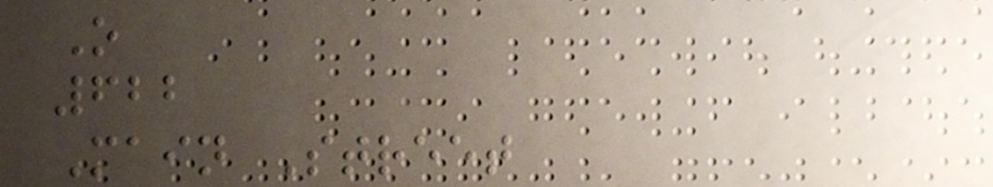O
622
Main Street
